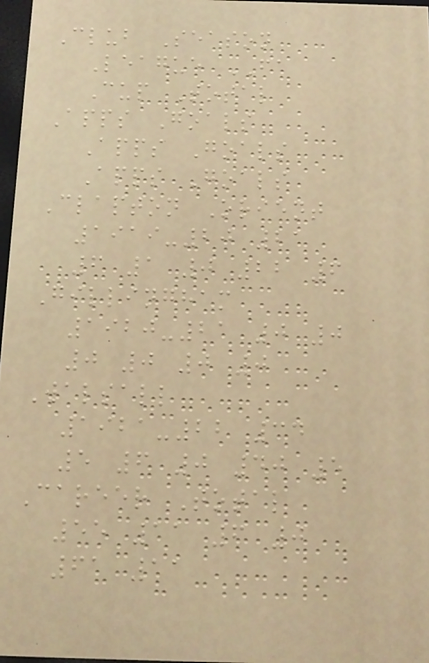Club Season
League FA
Cup Total
Apps Goals
Apps Goals
Apps Goals
Clapton Orient
1919-20 21
6 1 0 22 6
Gillingham
1920-21 0 0
0 0 0 0
Walsall
1921-22 34
5 6 0 40 5
Career Total
55 11 6 0
61 11
